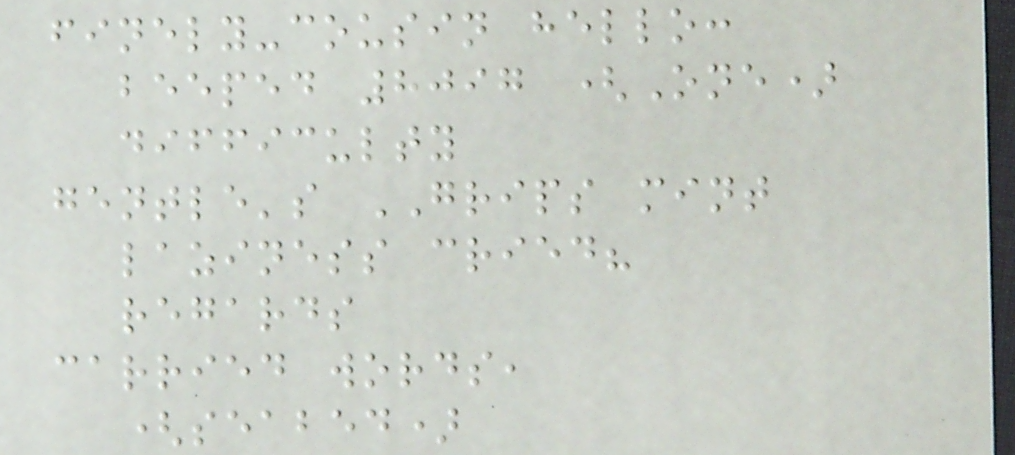finely-cousin hello:
beeped 8097 (One)
difficulty
gentle's GRIPS mint
laziness cried?
regards
carried words,
(seabed)
